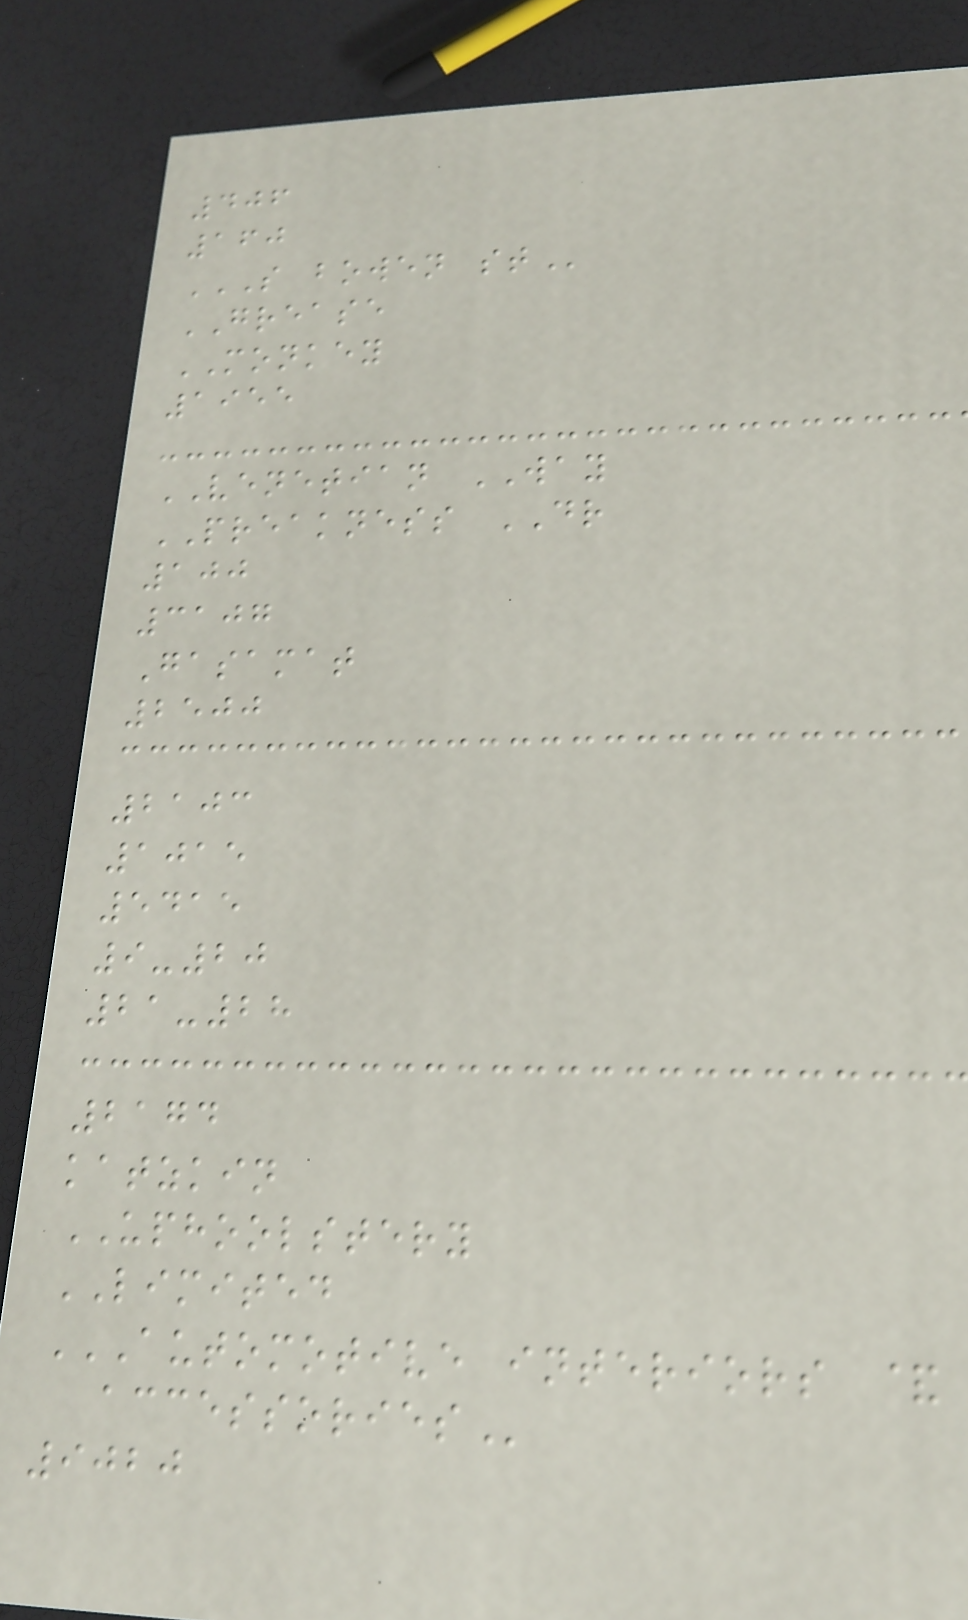406
160
S BOWEN ST
GREASE
MONKEY
1955
VENETIAN WAY
PREAKNESS DR
100
3107
Gasamat
2500
2103
1015
5415
9-20
21-28
2174
katzkin
UPHOOLSTERY
LIMITED
AUTOMOTIVE INTERIORS &
ACCESSORIES
9020
